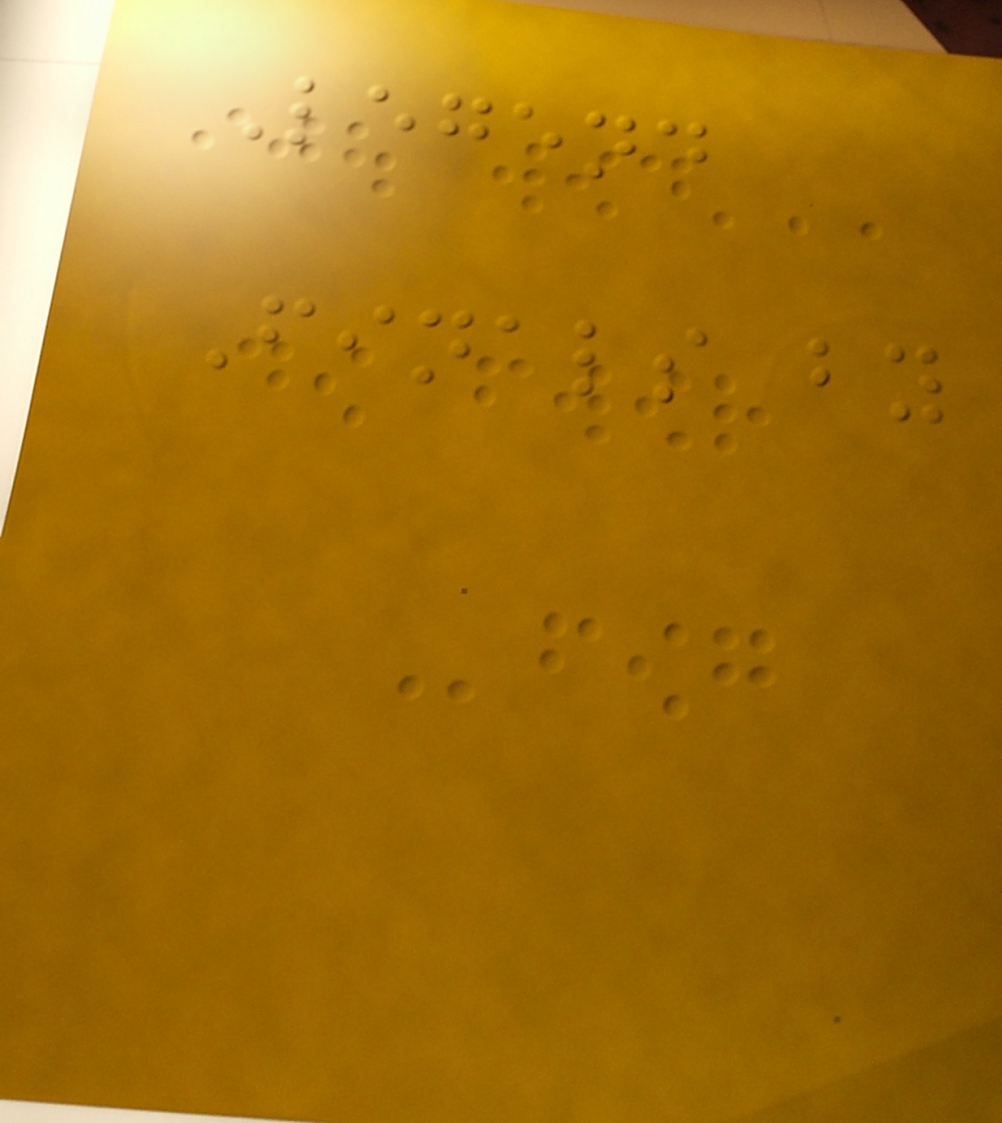Legend
Finals by
